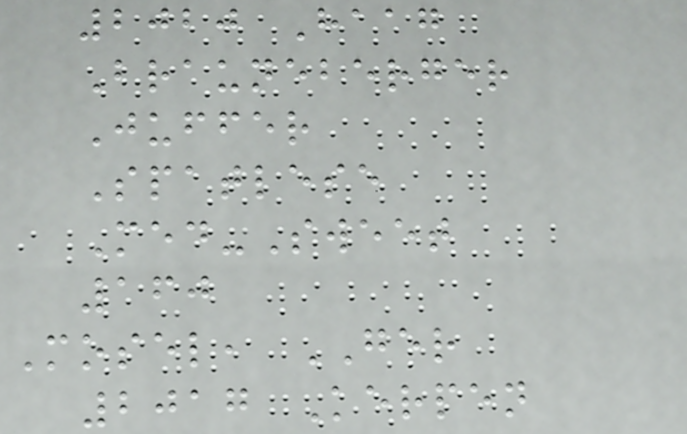2020 Haag
Brauneberger
Juffer
Spatlese
Med-Sweet
160
Mosel, GER
2017 Kerpen
